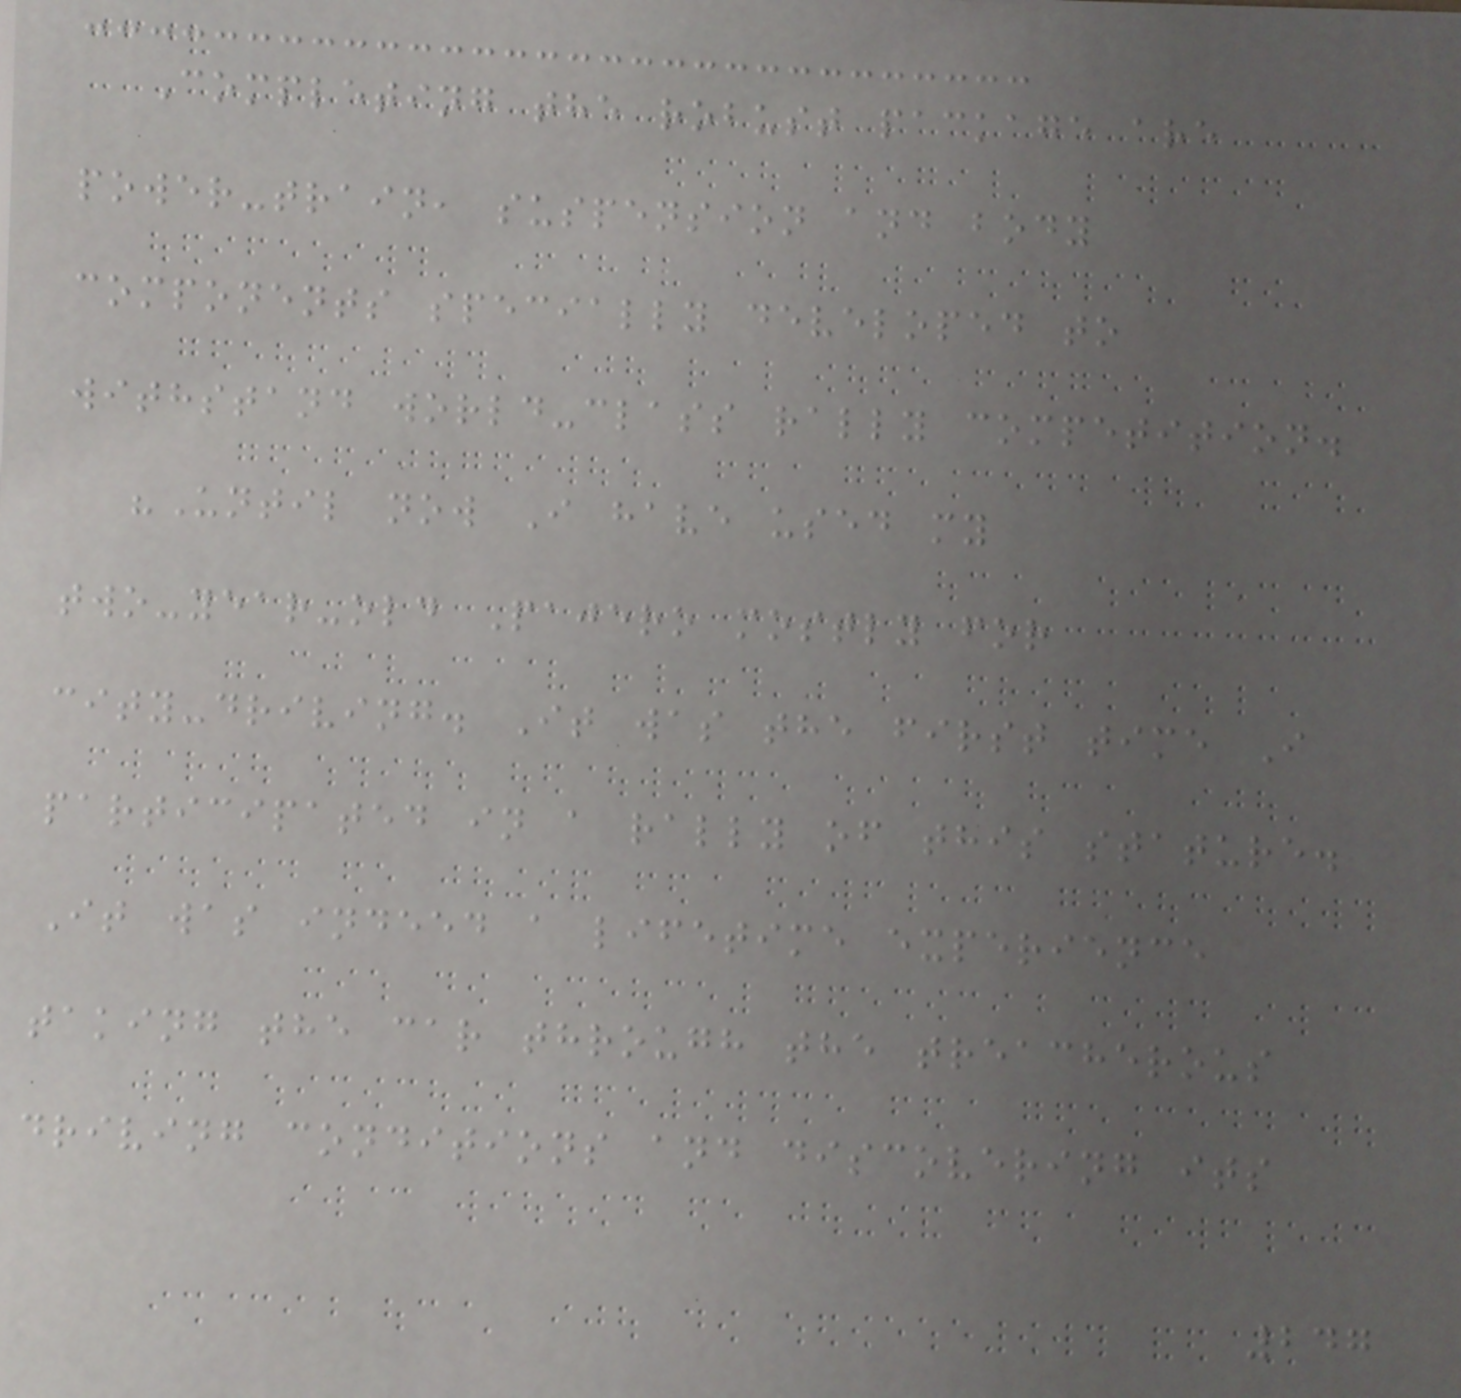Completing the robust package are
power-train, suspension and body
components specially developed to
withstand world-class rally competition.
"Until now I have used my
two-year-old Pajero mostly for
city-driving. It was the first time I
participated in a rally of this stature.
It was indeed a lifetime experience
taking the car through the treacherous
driving conditions and discovering its
247
